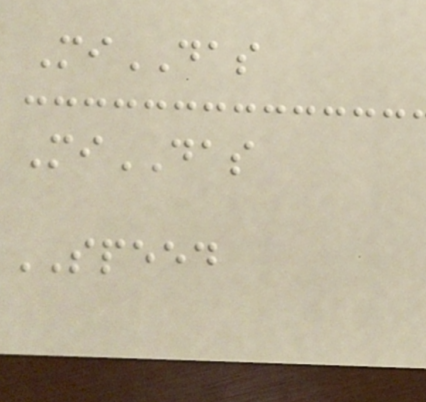MiDAS
MiDAS
SPEED
